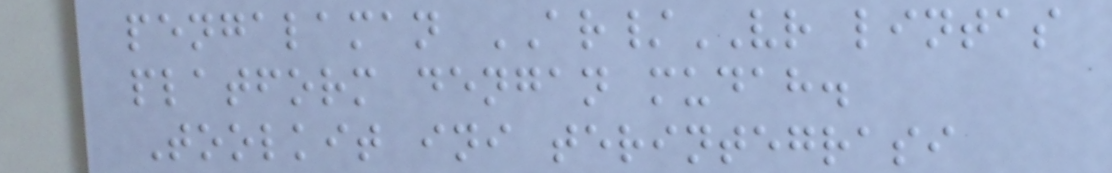pengalaman AR/VR lintas
platform dengan mudah.
Toolkit ini terintegrasi
